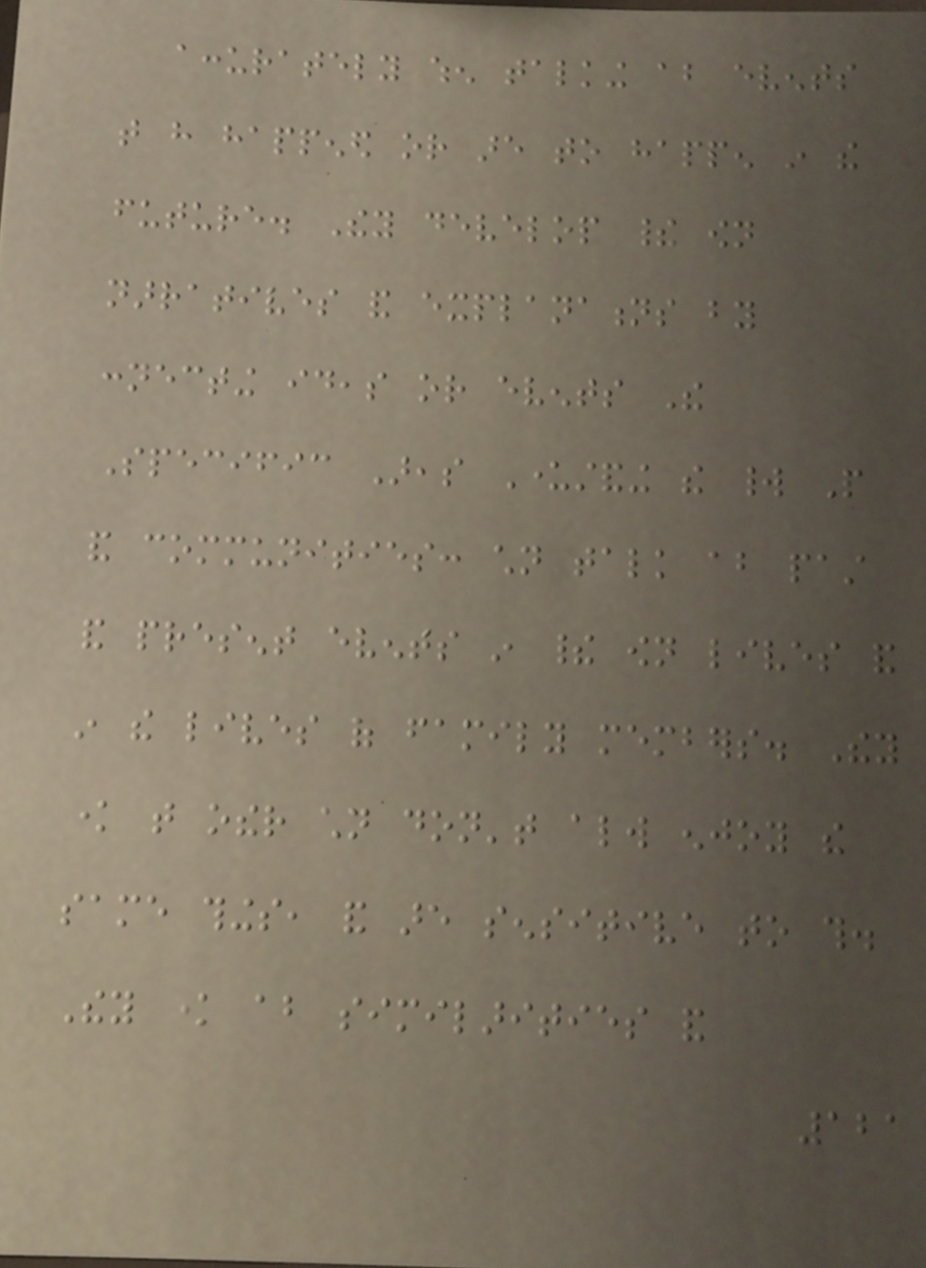accurately when talking about events
that have happened or are to happen in the
future. They develop their own
narratives and explanations by
connecting ideas or events The
Specific Areas Understanding the world People
and communities: children talk about past
and present events in their own lives and
in the lives of family members. They
know that other children don't always enjoy the
same things, and are sensitive to this.
They know about similarities and
121
